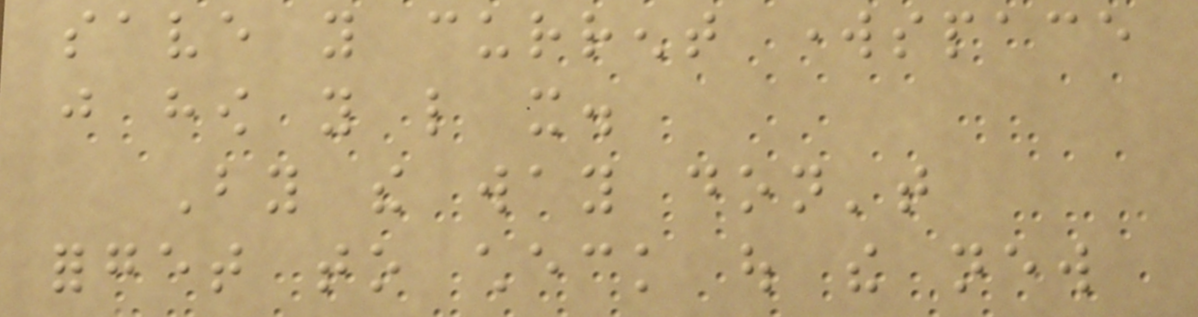save you current workspace
just how you like it.
By the way don't
forget to check out the new
